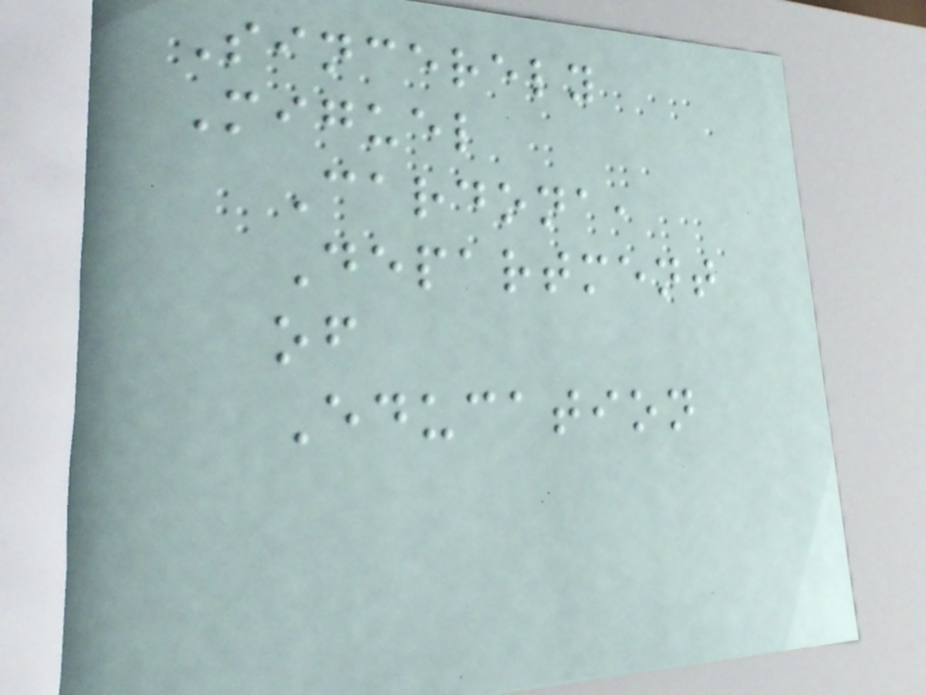Sincerely
Miguel
Cardona,
Department
of
Education
